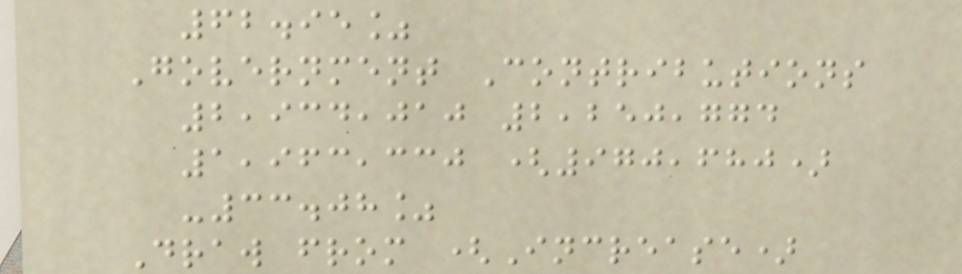62.95%
Government Contributions
2,934,010 2,250,774
1,963,330 (970,680)
-33.08%
Draw from (Increase)
